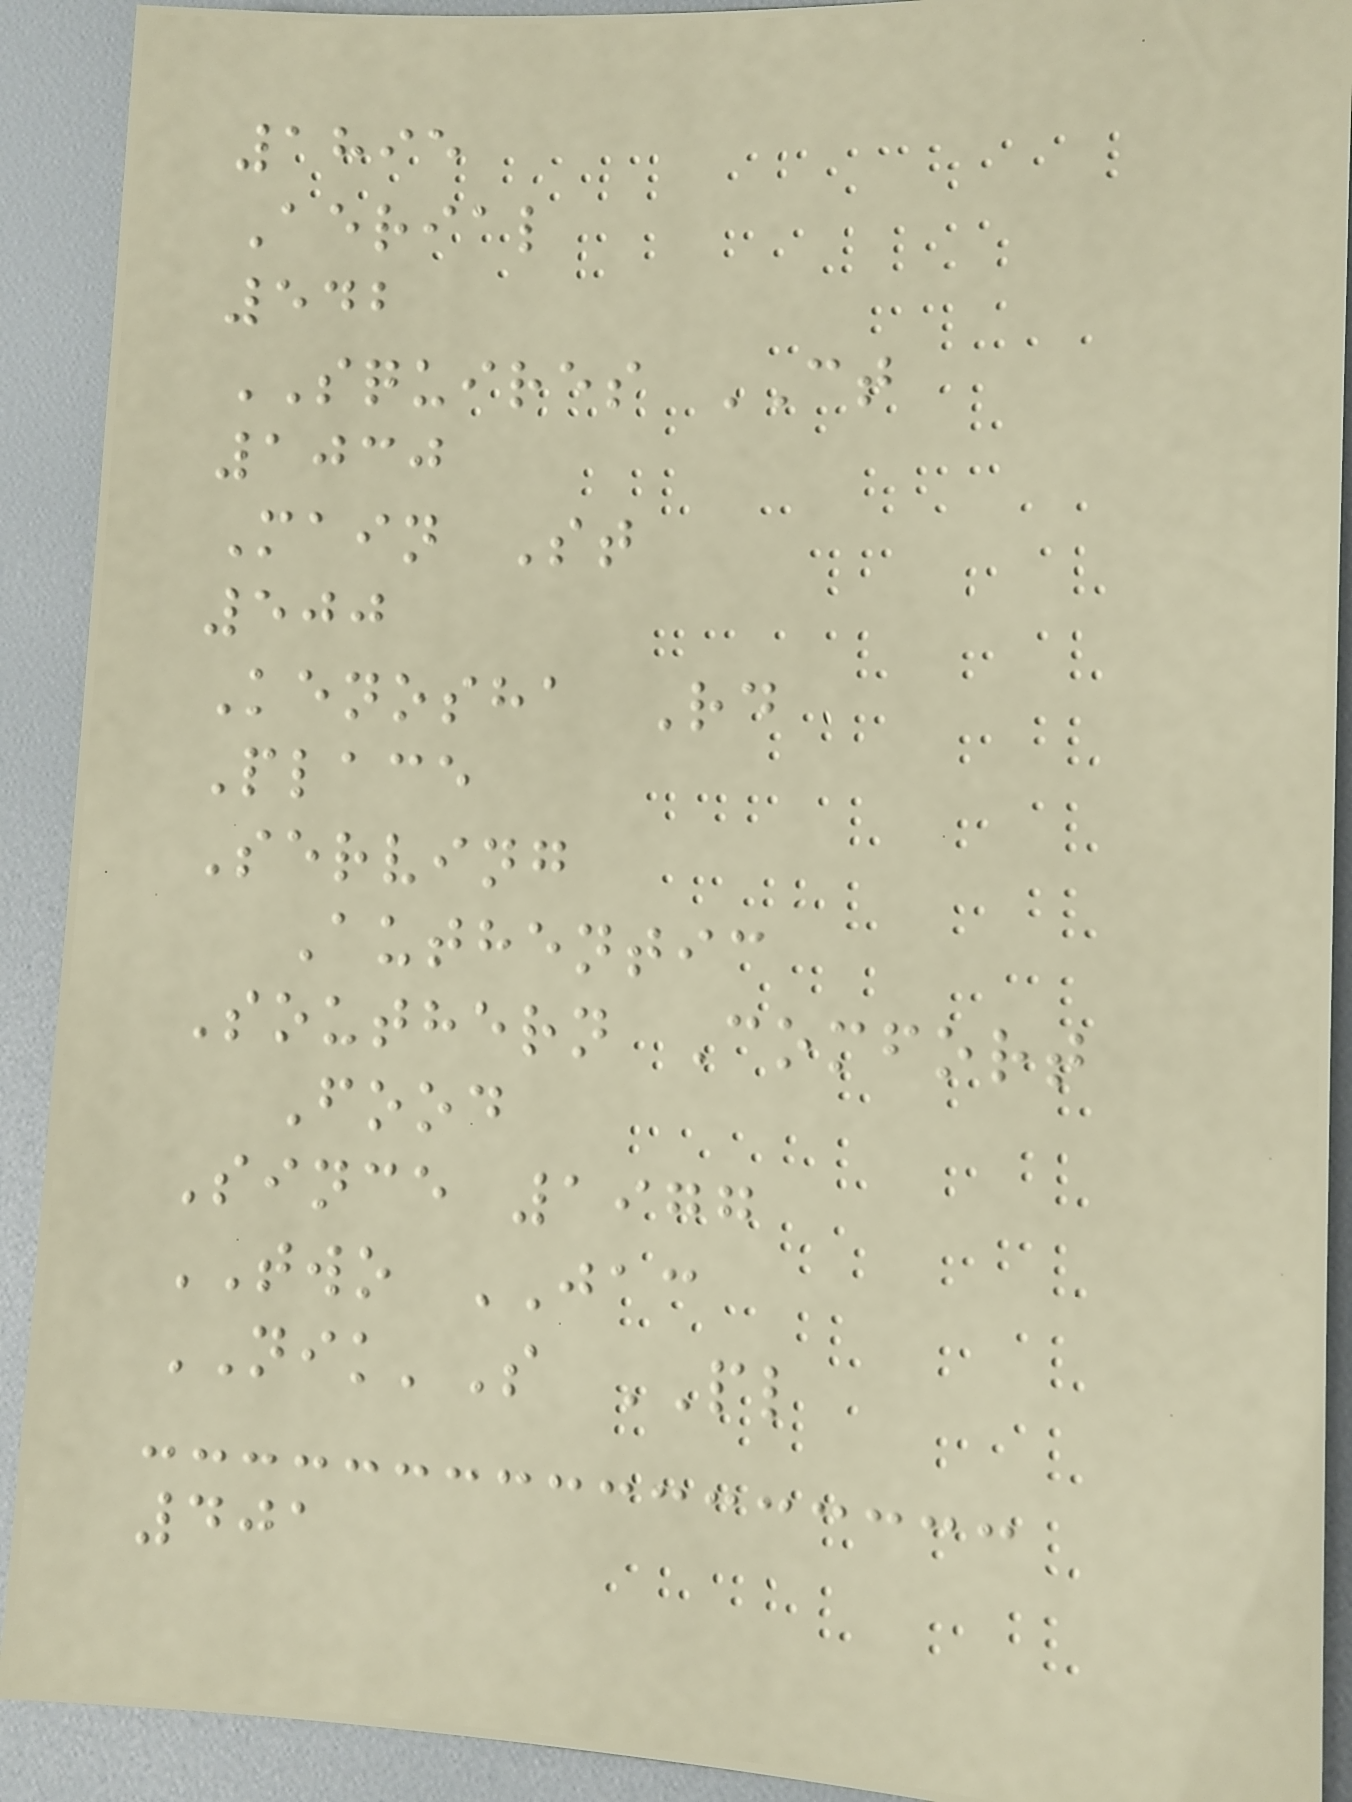1895
Aerial
542
SQUIRES CT
1030
Main St
500
Kenosha Rd
Place
Serving
Authentic
Southern Comfort
Food
Since 1977
TWO JAC
NIK'S PL
401
